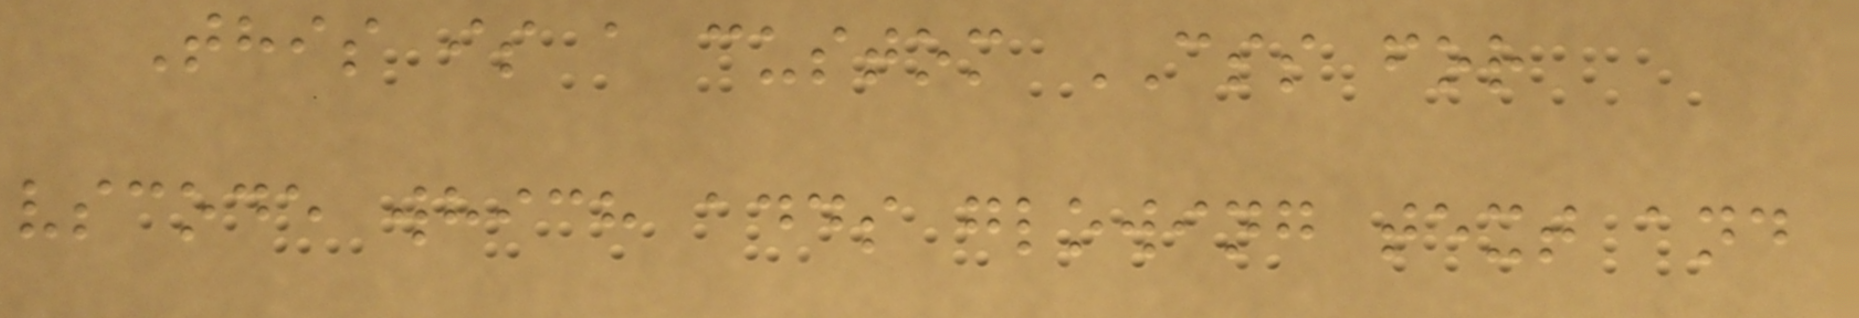This is a custom CSS for
vscode which adds glowing text and
